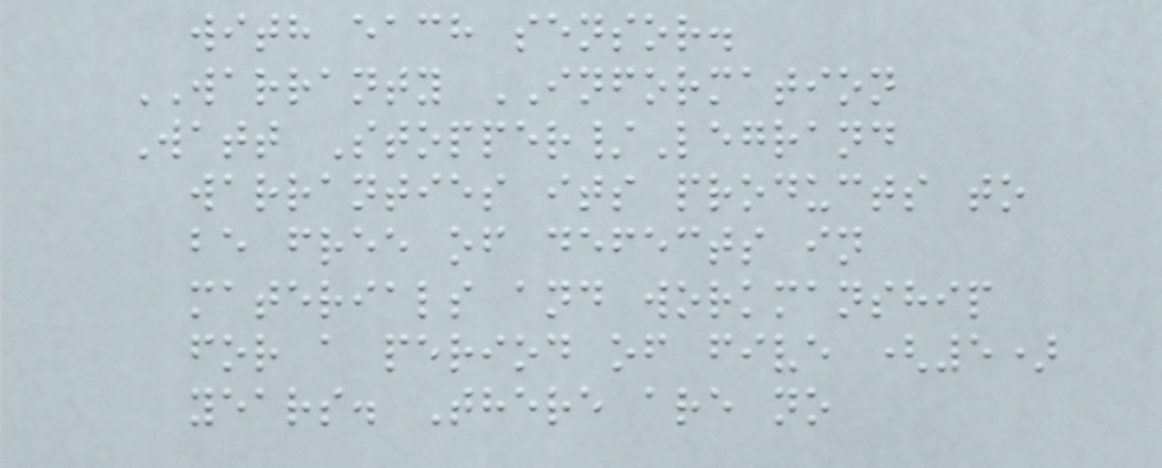with each sensor.
WARRANTY INFORMATION
Watt Stopper/Legrand
warranties its products to
be free of defects in
materials and workmanship
for a period of five (5)
years. There are no
